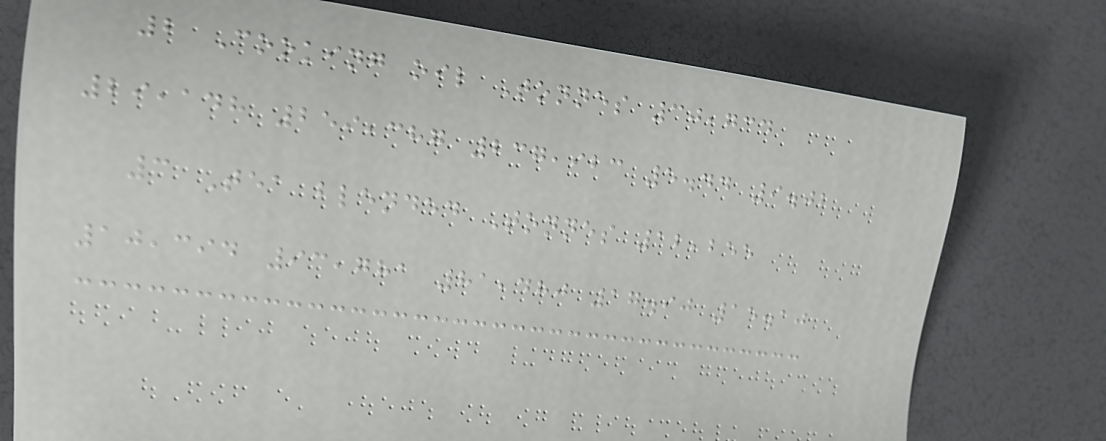2 Cooking oil Tonnes 30,734
29,148 259,387 237,923 5.44 9.02
3 Tea blended Tonnes 12,255
10,394 93,781 81,480 17.90 15.10
